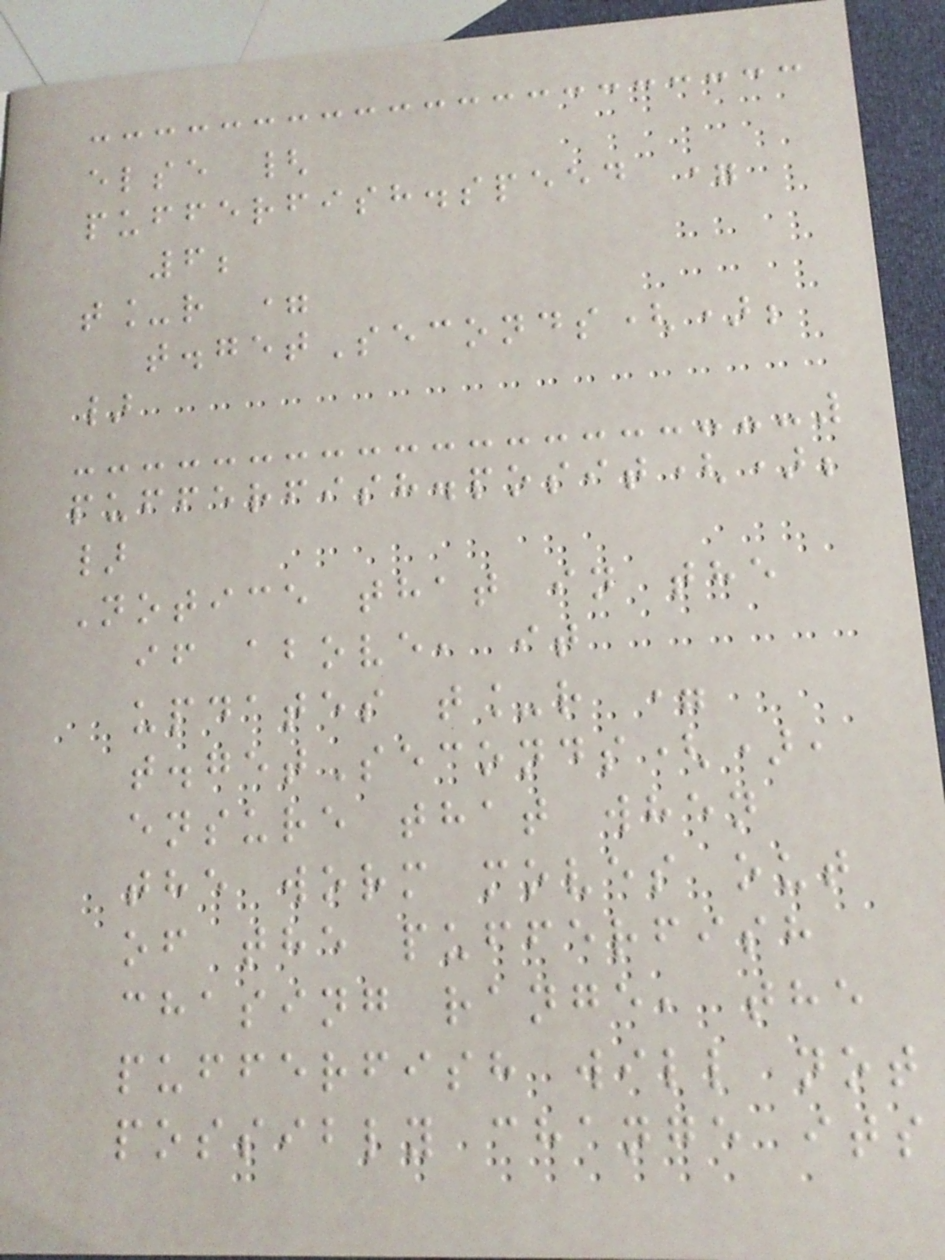else {
pufferfish.speed =
6;
t_r =
t.getSeconds();
}
pufferfish.posit();
}
Notice that in the
if above, it
updates t_r =
t.getSeconds(),
ensure that when
the worm moves out
of the pufferfish
chasing range, the
pufferfish will not
possibly change its
